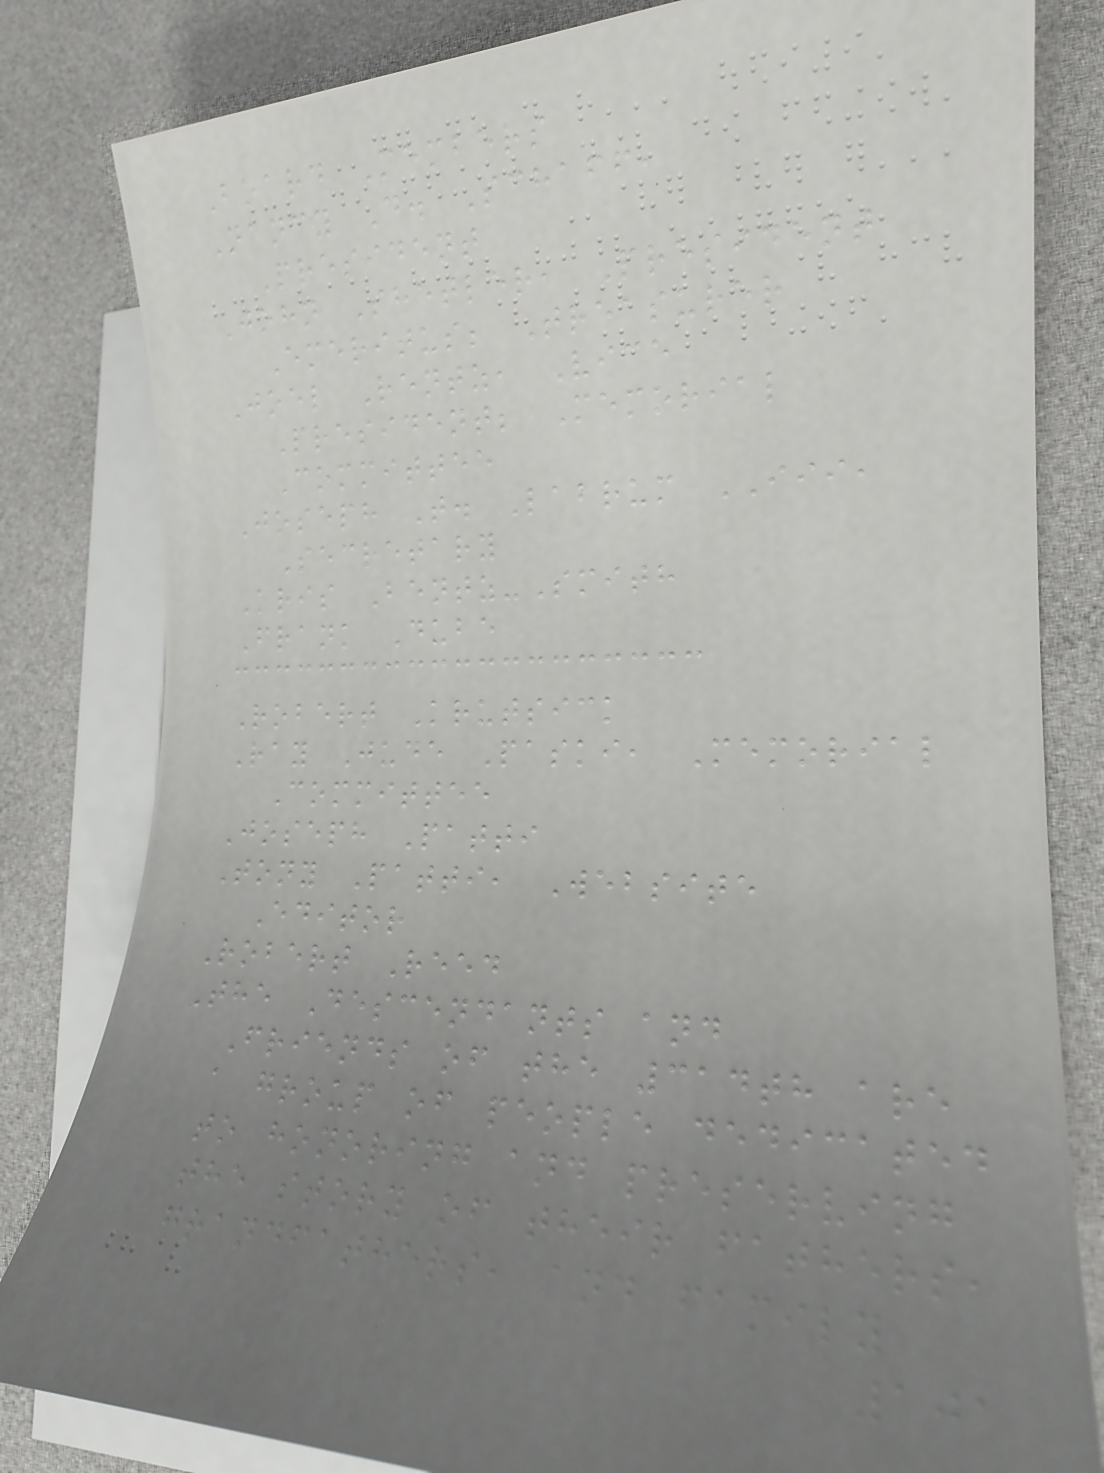Board Members
Nancy D. Schaff,
President
John Shetler, President
Emeritus; Treasurer
Joel Rentz, Vice
President; Memorial
Committee
Joseph T. Labrum III,
Secretary
Kris Bentz-Smith
Frank Dube
Robert Krutsick
Ray Jude Paski, Memorial
Committee
Joseph Patti
Tony Patti, Website
Editor
Robert Reed
The Descendants and
Friends of the 314th are
a group of people dedicated
to honoring and preserving
the story of their fathers,
grandfathers, and family
101
